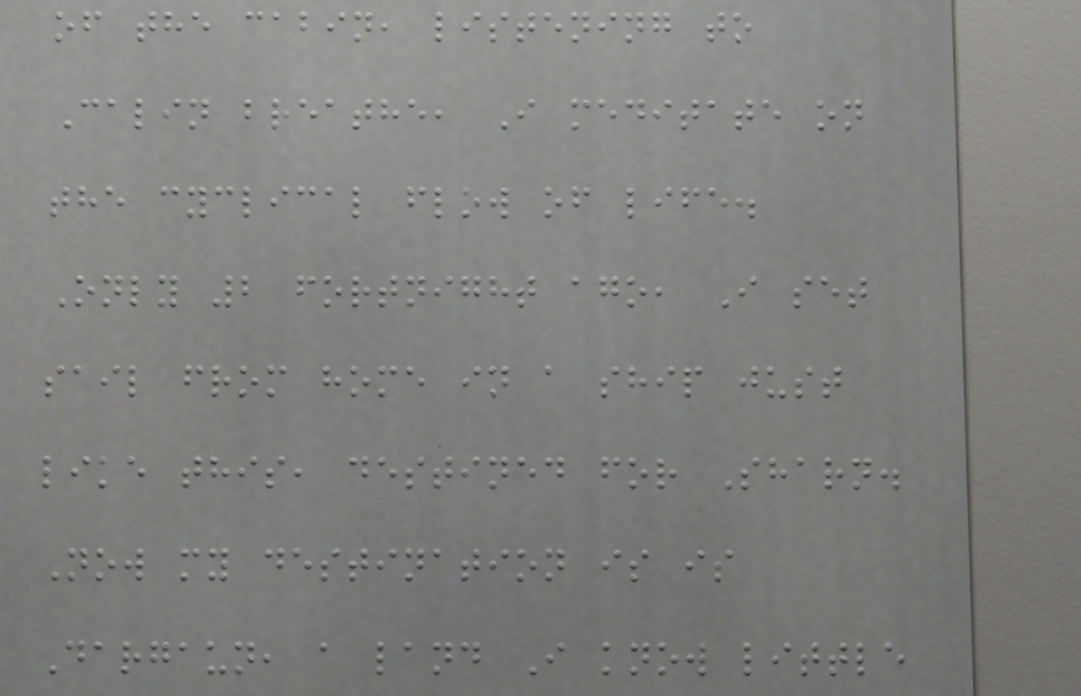of the cabin, listening to
Calin breathe, I meditate on
the cyclical flow of life.
Only 2 fortnight ago, I set
sail from home in a ship just
like this, destined for Sharn.
Now my destination is is
Dargaun, a land I know little
